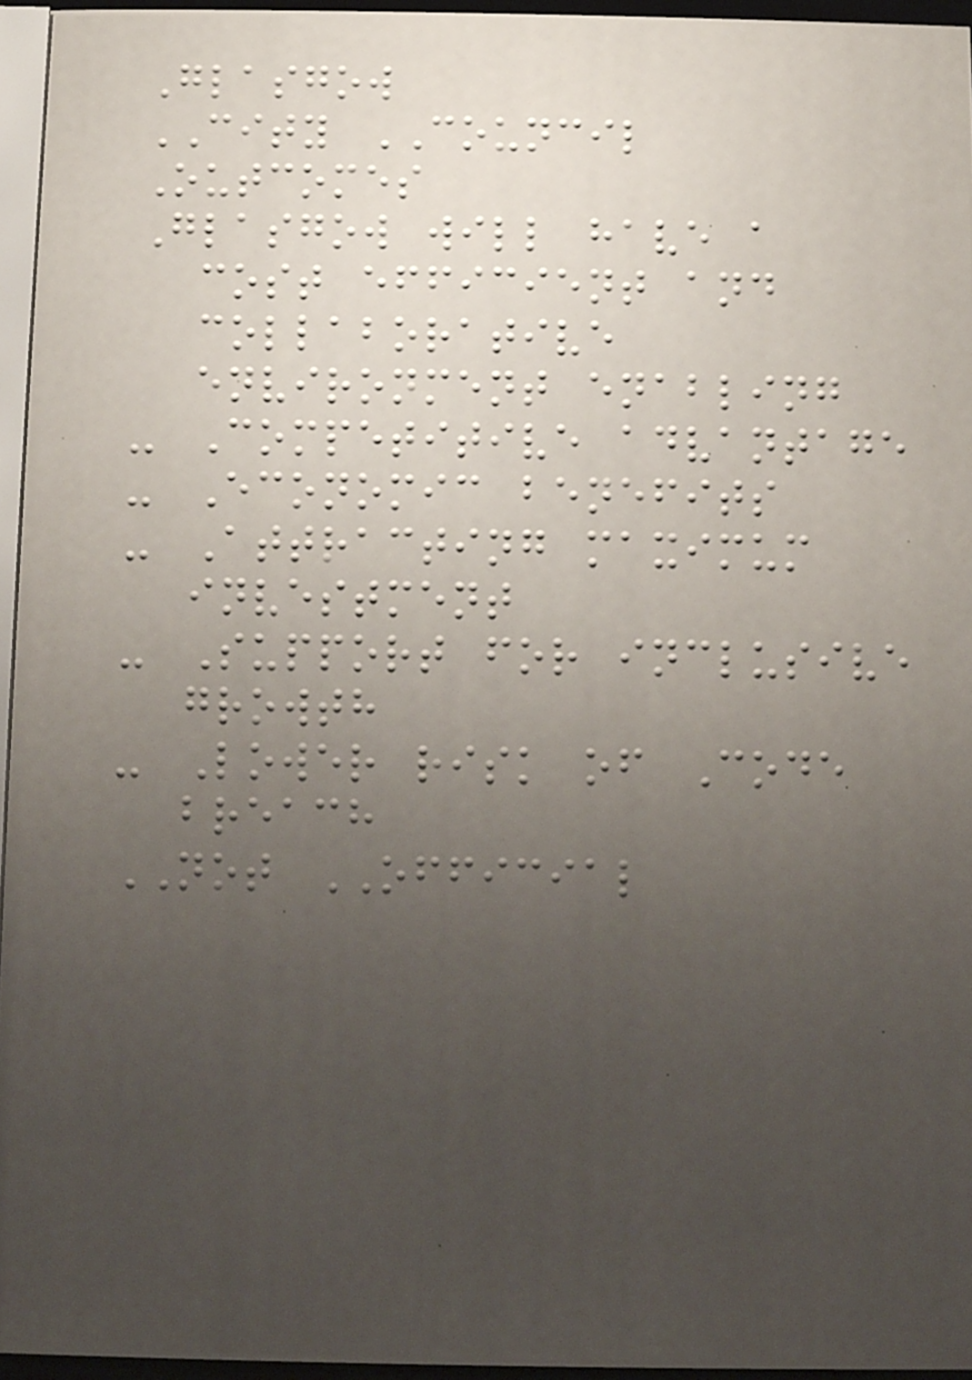Glasgow
CITY COUNCIL
Outcomes
Glasgow will have a
cost efficient and
collaborative
environment enabling
- Competitive advantage
- Economic benefits
- Attracting maximum
investment
- Support for inclusive
growth
- Lower risk of Code
breach
NOT OFFICIAL
